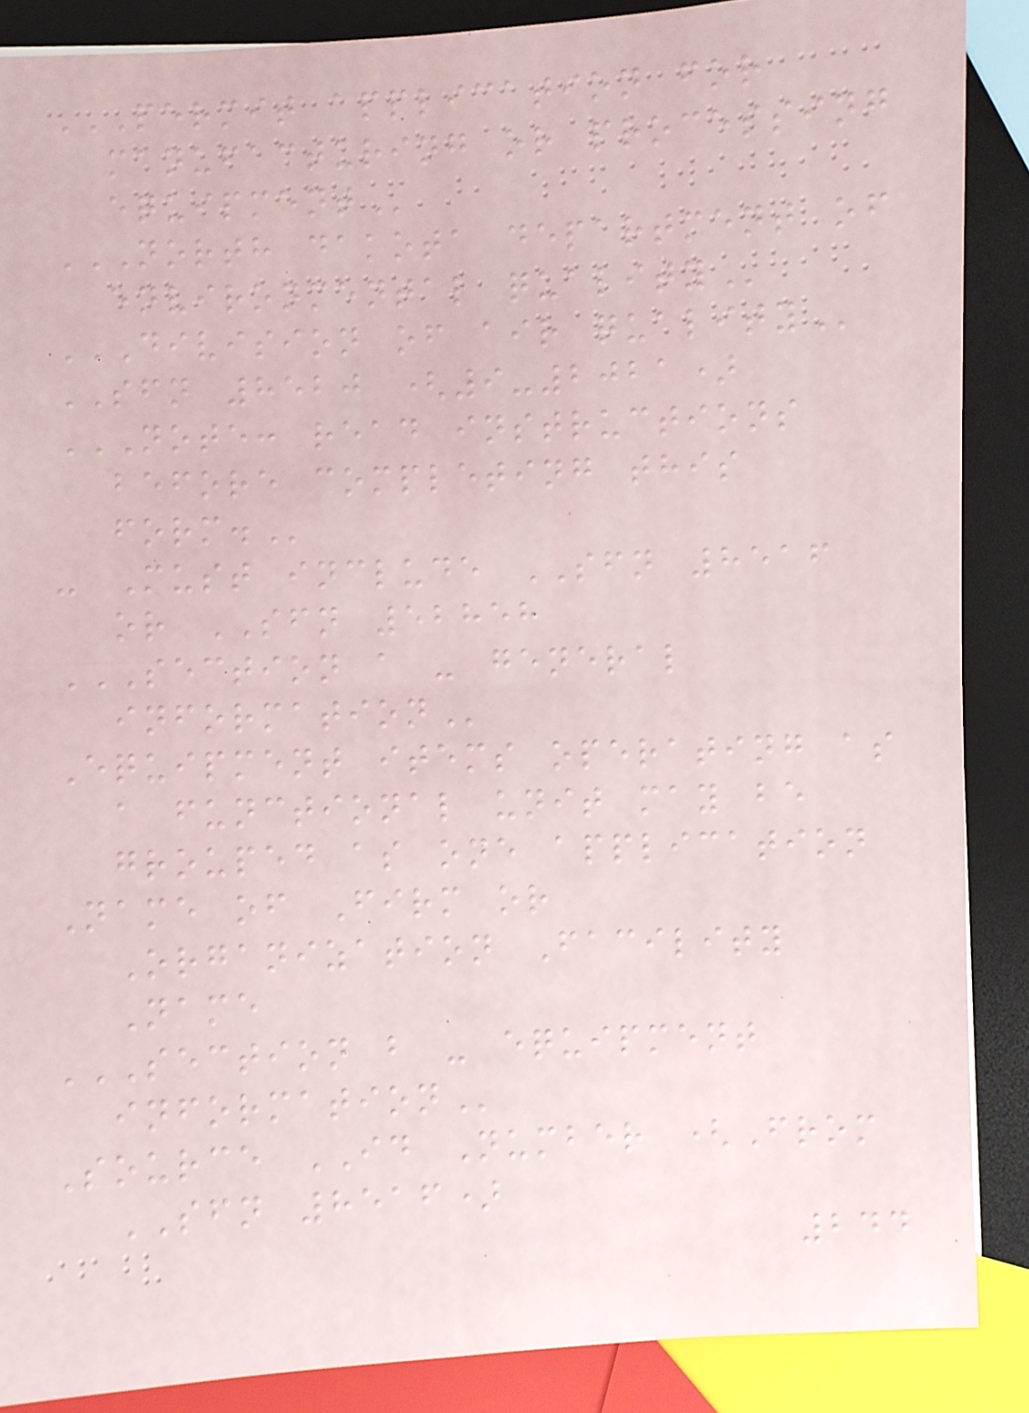PERMIT APPLICATION FOR
MANUFACTURING OR PROCESSING
EQUIPMENT
NORTH DAKOTA DEPARTMENT OF
ENVIRONMENTAL QUALITY
DIVISION OF AIR QUALITY
SFN 8520 (9-2021)
NOTE: READ INSTRUCTIONS
BEFORE COMPLETING THIS
FORM.
- Must include SFN 8516
or SFN 52858
SECTION A - GENERAL
INFORMATION
Equipment items operating as
a functional unit may be
grouped as one application
Name of Firm or
Organization Facility
Name
SECTION B - EQUIPMENT
INFORMATION
Source ID Number (From
SFN 8516)
244
